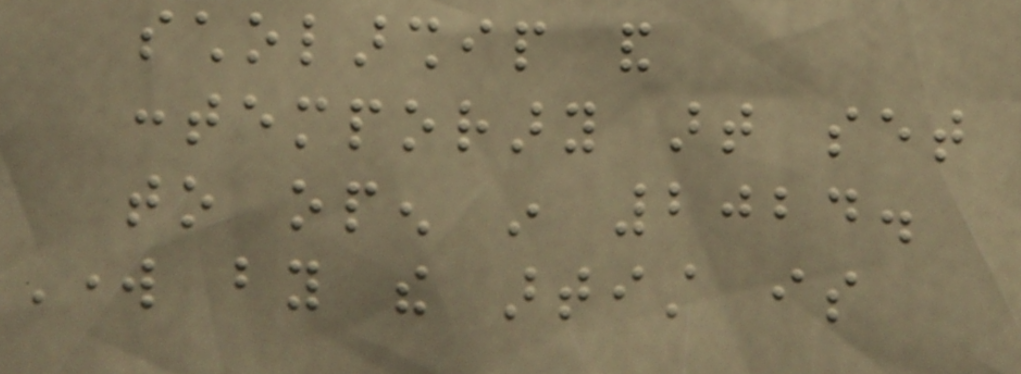scholarship and
contemporary art set
to open in 2024.
Work by the artist is
